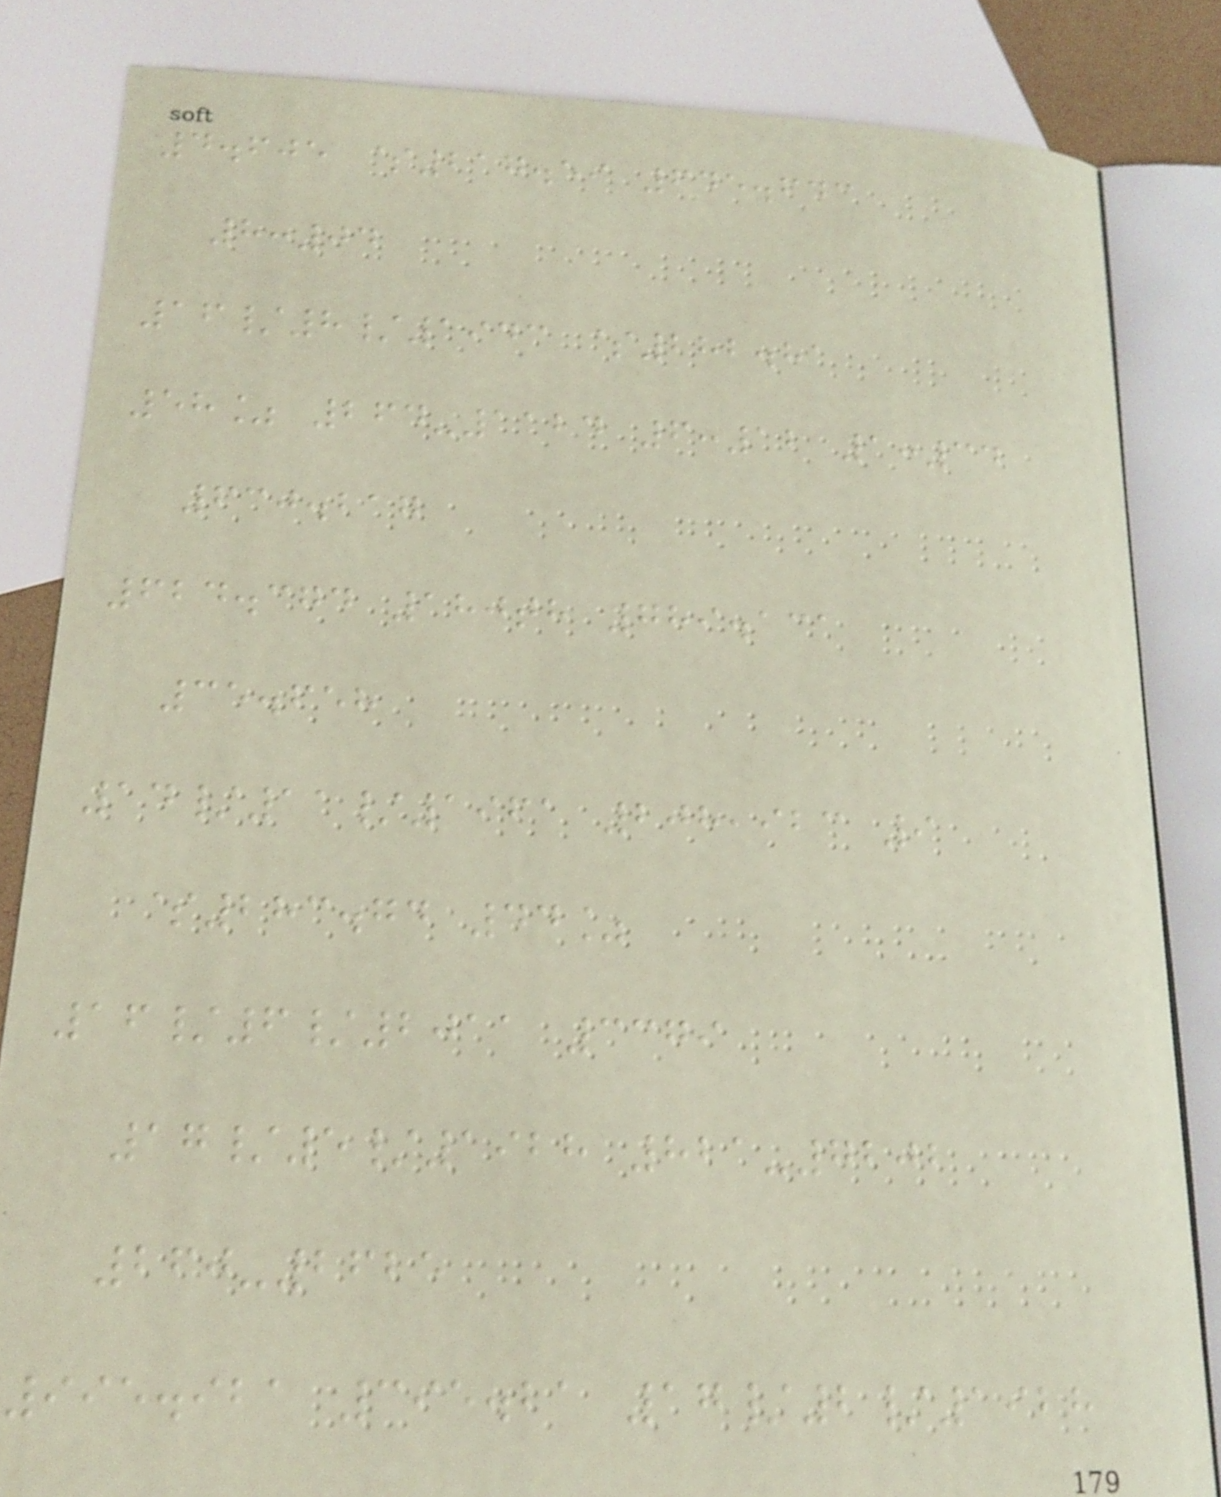4.605 $217.59 645.643
8:04
16/8/1943 $282.81
58% 264-1124 6:12 1:34
630.217
624.374 180th 789.131
35.658
14/11/1961 208,923 9
$283.74 44%
16/6/2011 3379
17/5/1928 821-7202
260-2625
995.921 395.21 17/2/1928
